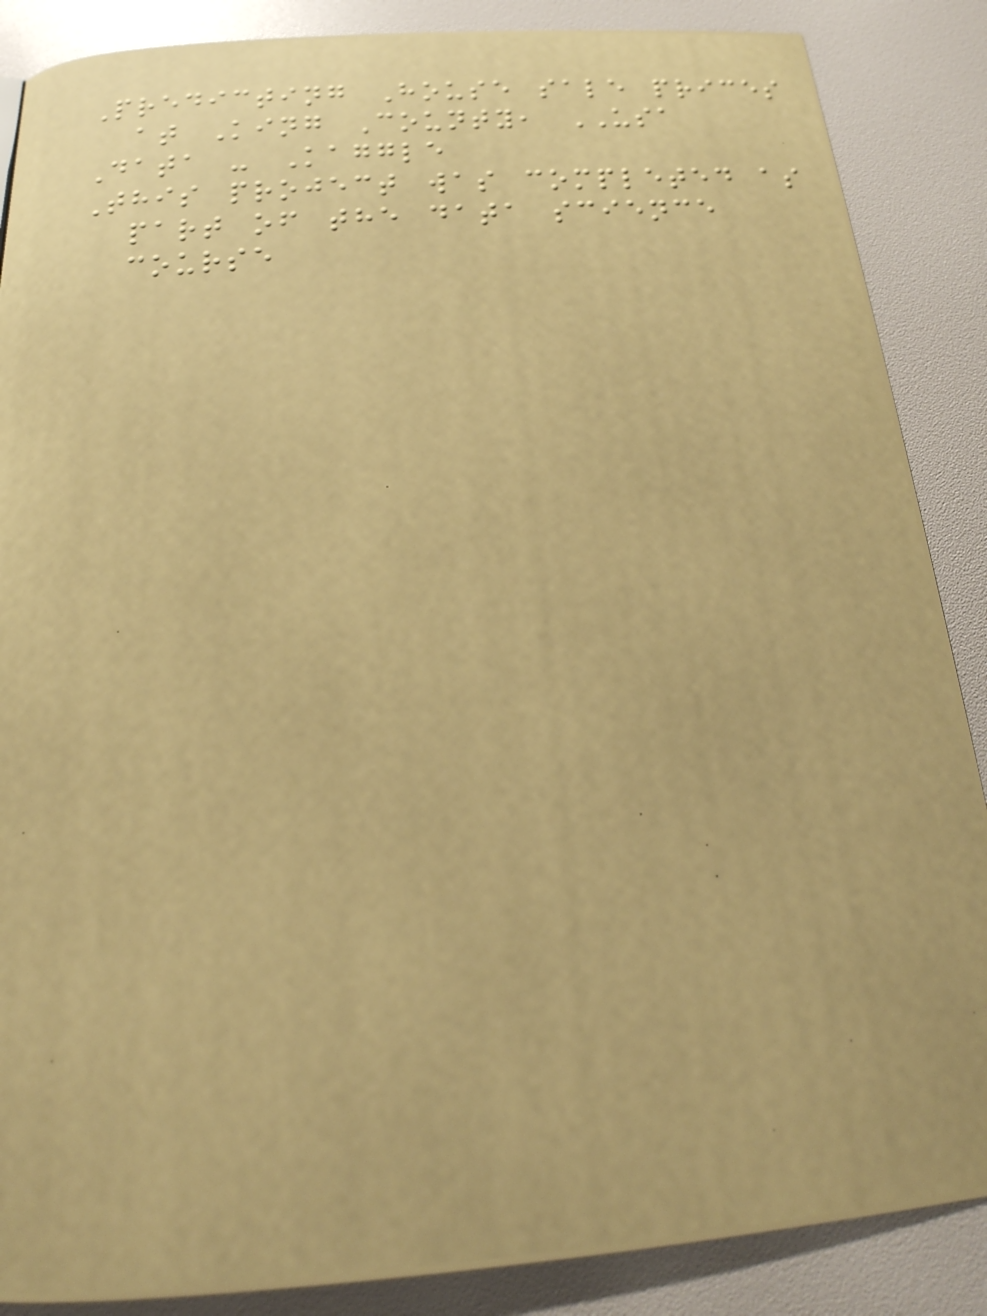Predicting House sale prices
at King County, USA
Data - Kaggle
This project was completed as
part of the data science
course
